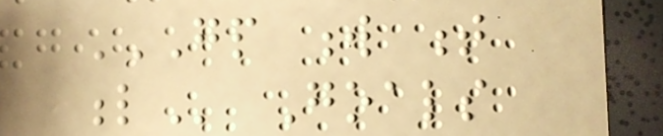GP W T
L Goals
